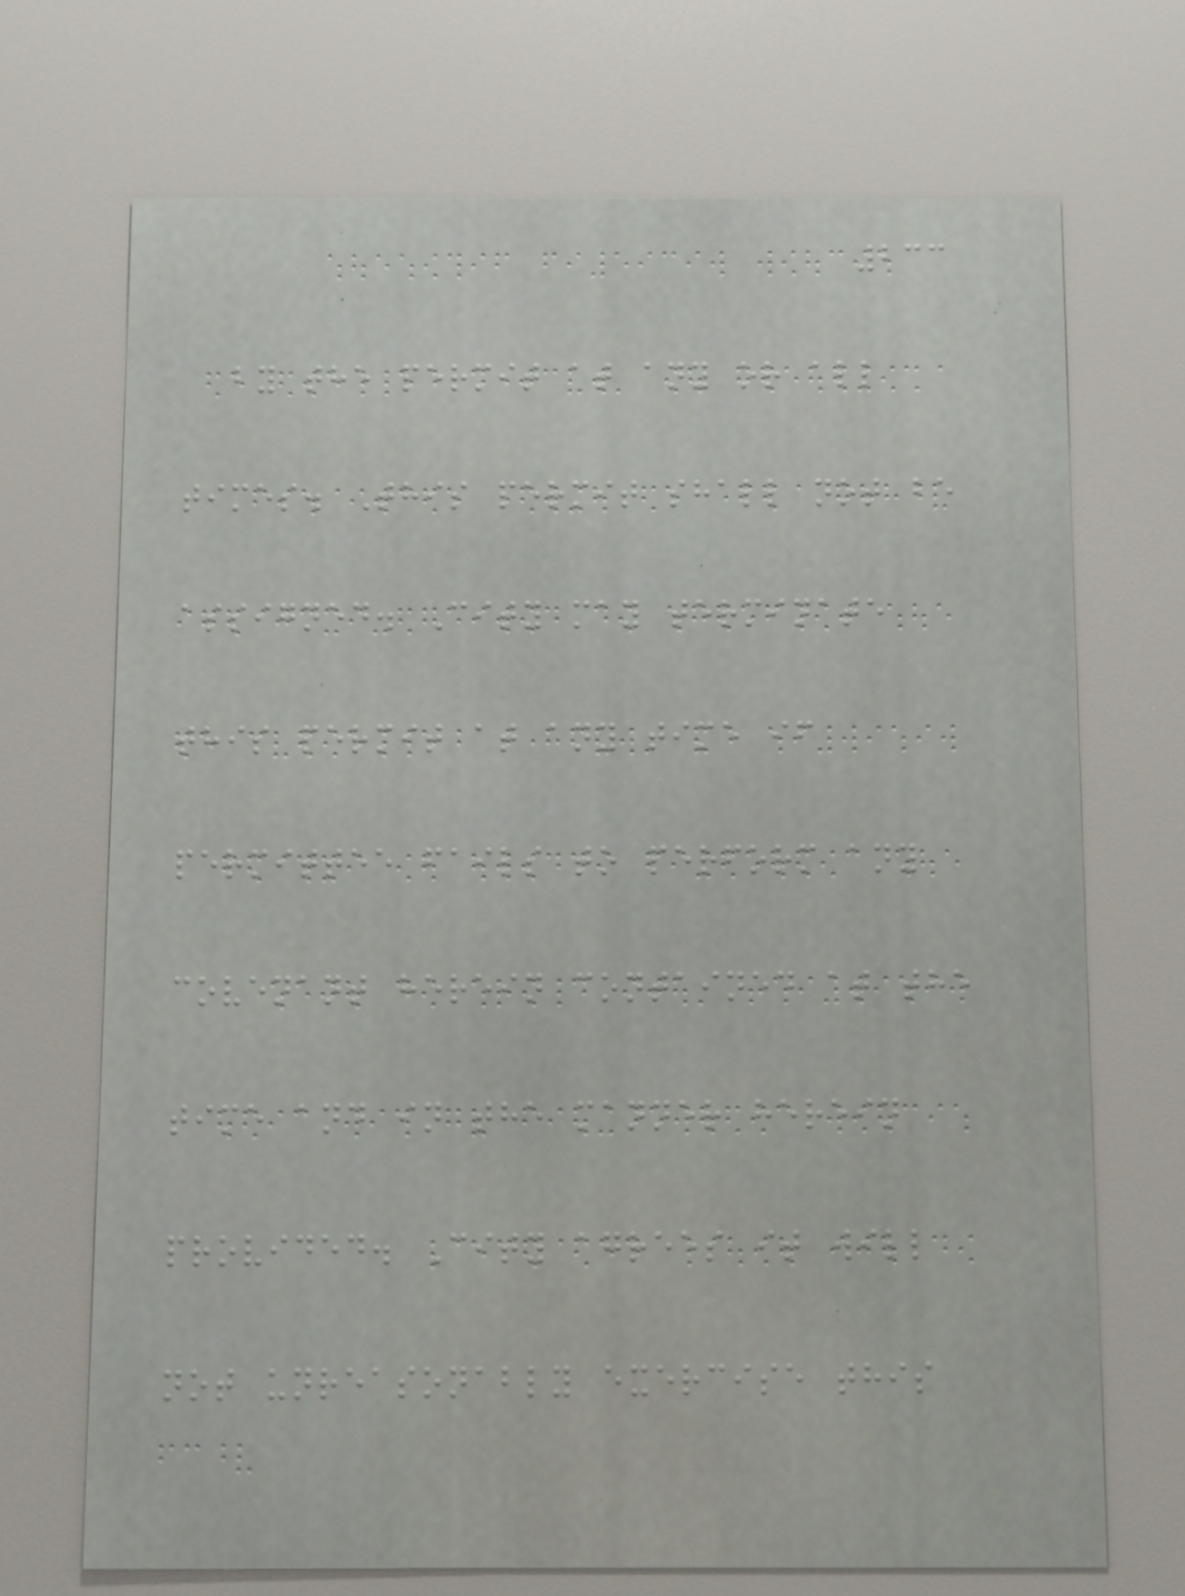233
by the permit at any or all
times. This permit shall not be
assigned. City may terminate
this permit at any time if
permittee fails to perform any
covenant herein contained at the
time and in the manner herein
provided. City agrees it will
not unreasonably exercise this
